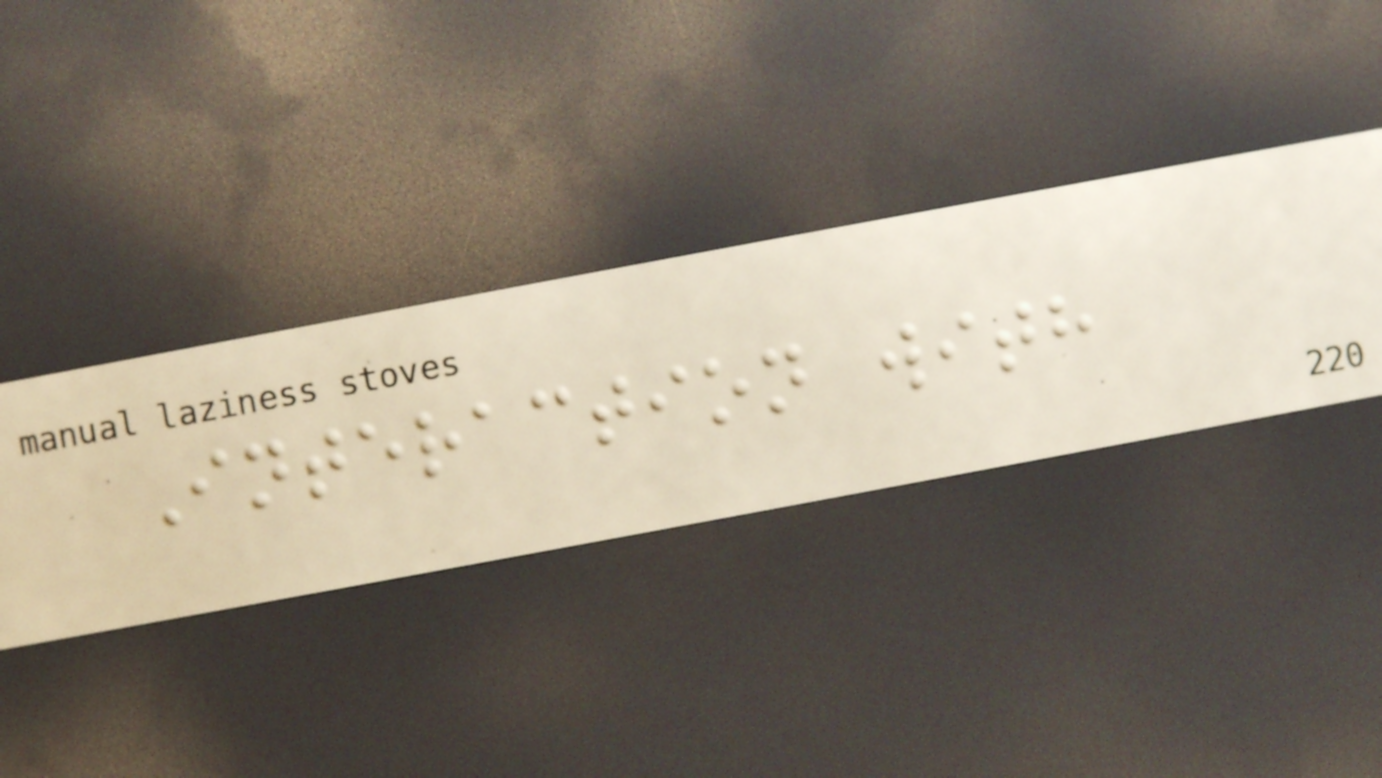Interaction with
